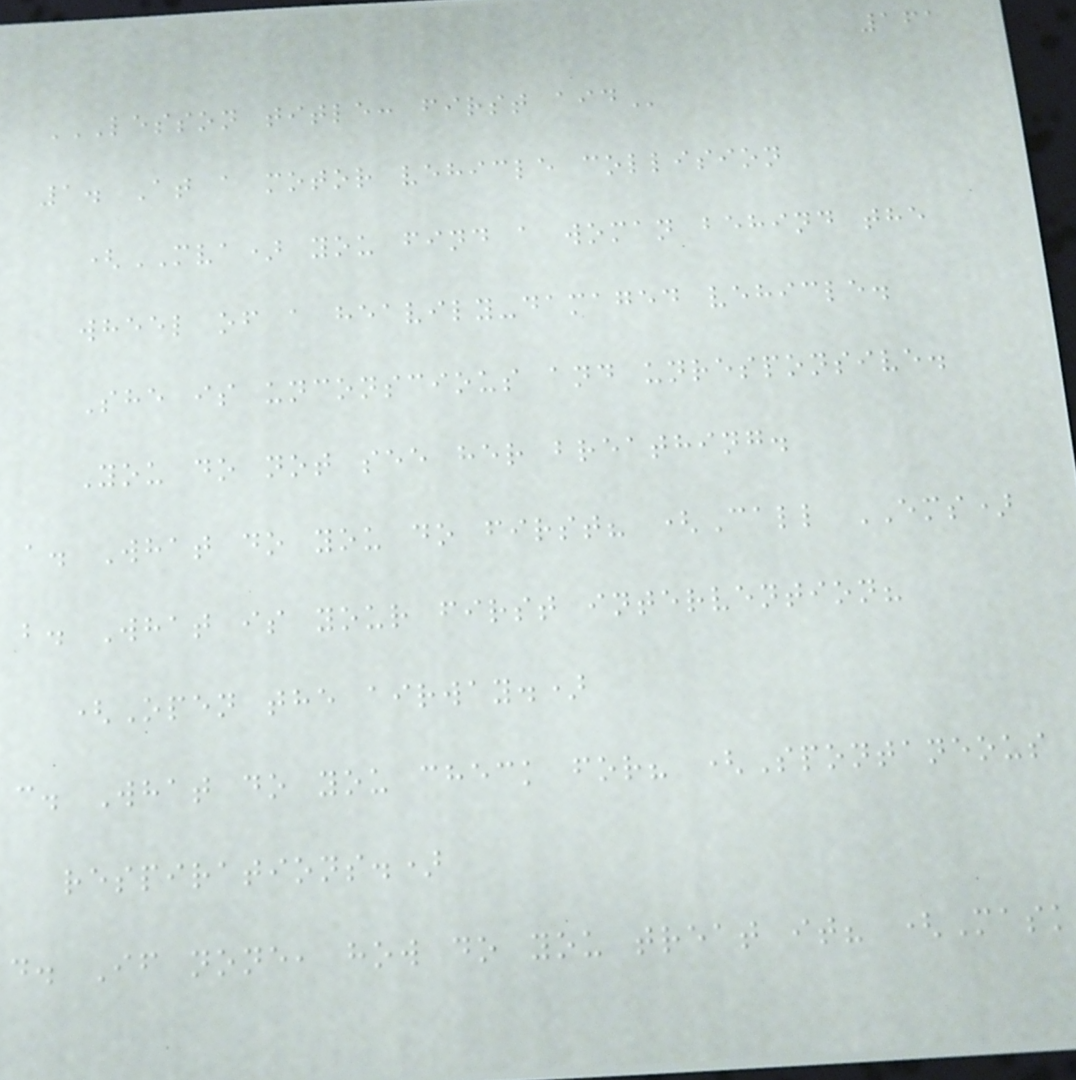161
LESSON TITLE: FIRST AID
1. At a motor vehicle collision
(MVA) you find a woman behind the
wheel of a heavily-damaged vehicle.
She is unconscious and unresponsive.
You do not see her breathing.
a. What do you do first? (Call EMS)
b. What is your first intervention?
(Open the airway.)
c. What do you check for? (Spontaneous
respirations.)
d. If none, how do you treat it? (Mask
